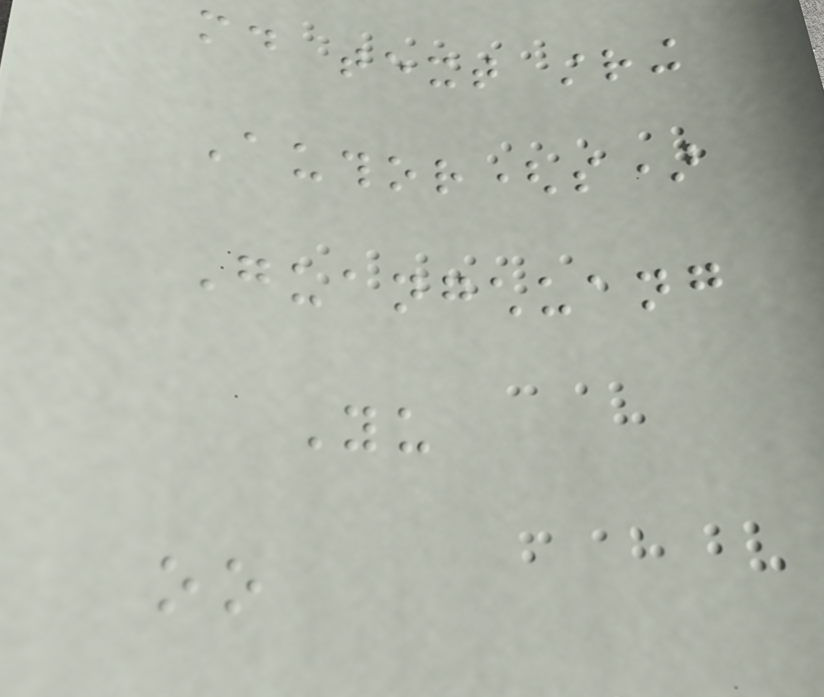md text string
Author(s)
Guangchuang
Yu
oo
